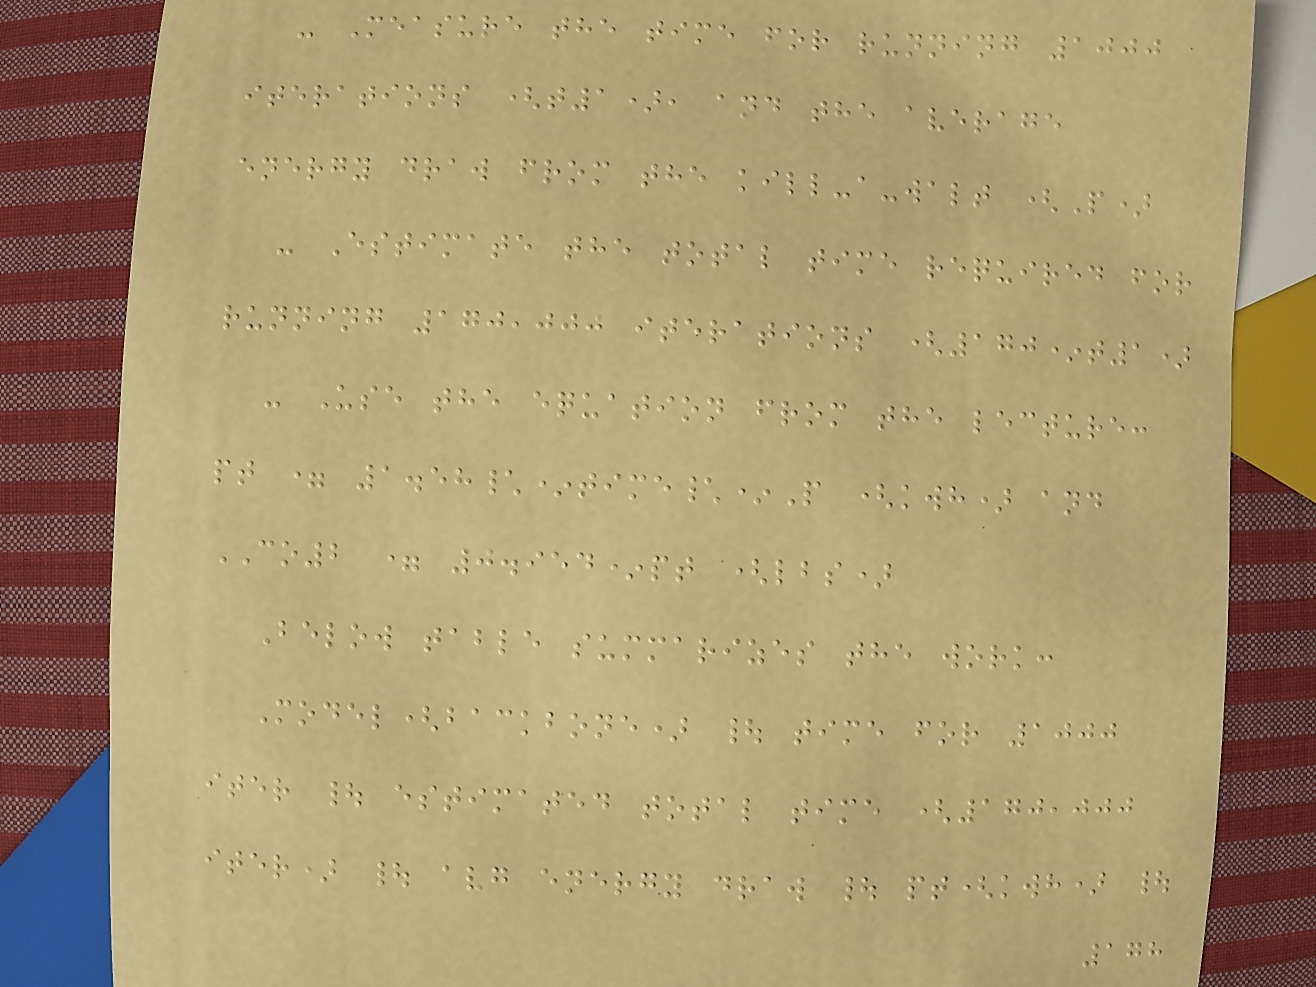- Measure the time for running 1000
iterations (t1), and the average
energy draw from the kill-a-walt (P)
- Estimate the total time required for
running 170,000 iterations (170*t1)
- Use the equation from the lecture:
pt = 1.58\*time\*P (kwh) and
CO2 = 0.954*pt (lbs)
Below table summarizes the work:
Model(backbone) | time for 1000
iter | estimated total time (170,000
iter) | avg energy draw | pt(kwh) |
178
